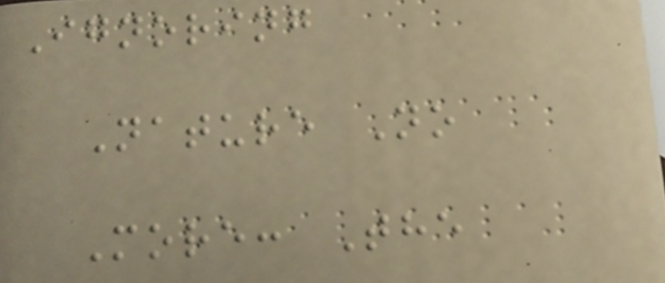Ignoring
Nature No
More: The
